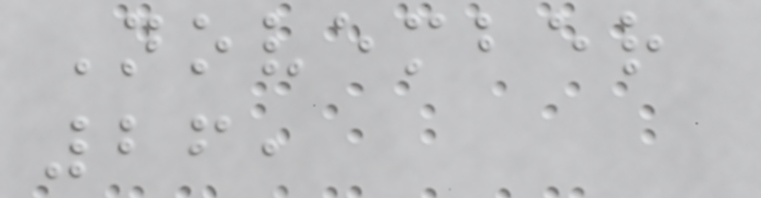November
26,
